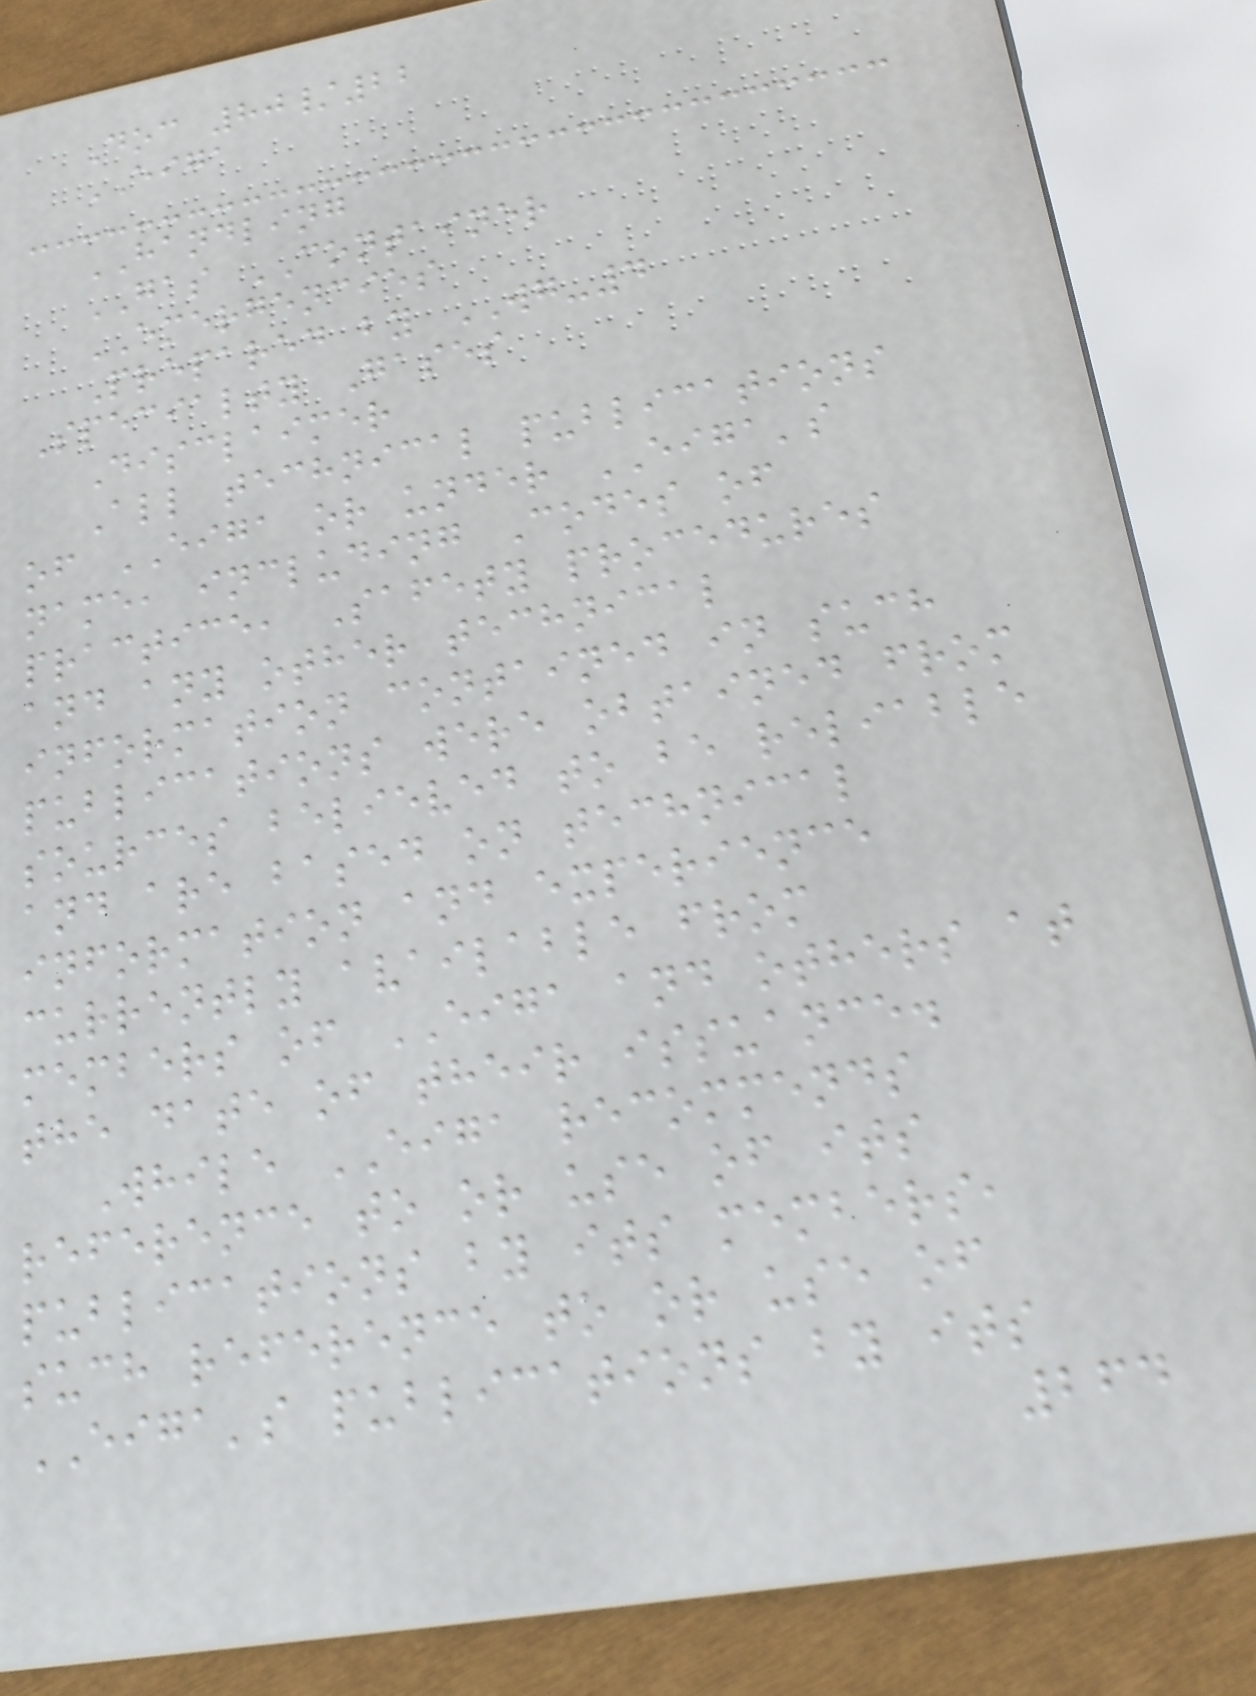Doc 80/22
EIGA
HANDLING
GAS CONTAINER
EMERGENCIES
Prepared by WG-4
Specialty Gases
Disclaimer
All technical publications
of EIGA or under EIGA's
name, including Codes of
practice, Safety procedures
and any other technical
information contained in such
publications were obtained from
sources believed to be reliable
and are based on technical
information and experience
currently available from
members of EIGA and others at
the date of their issuance.
While EIGA recommends
reference to or use of its
publications by its members,
such reference to or use of
EIGA's publications by its
264
